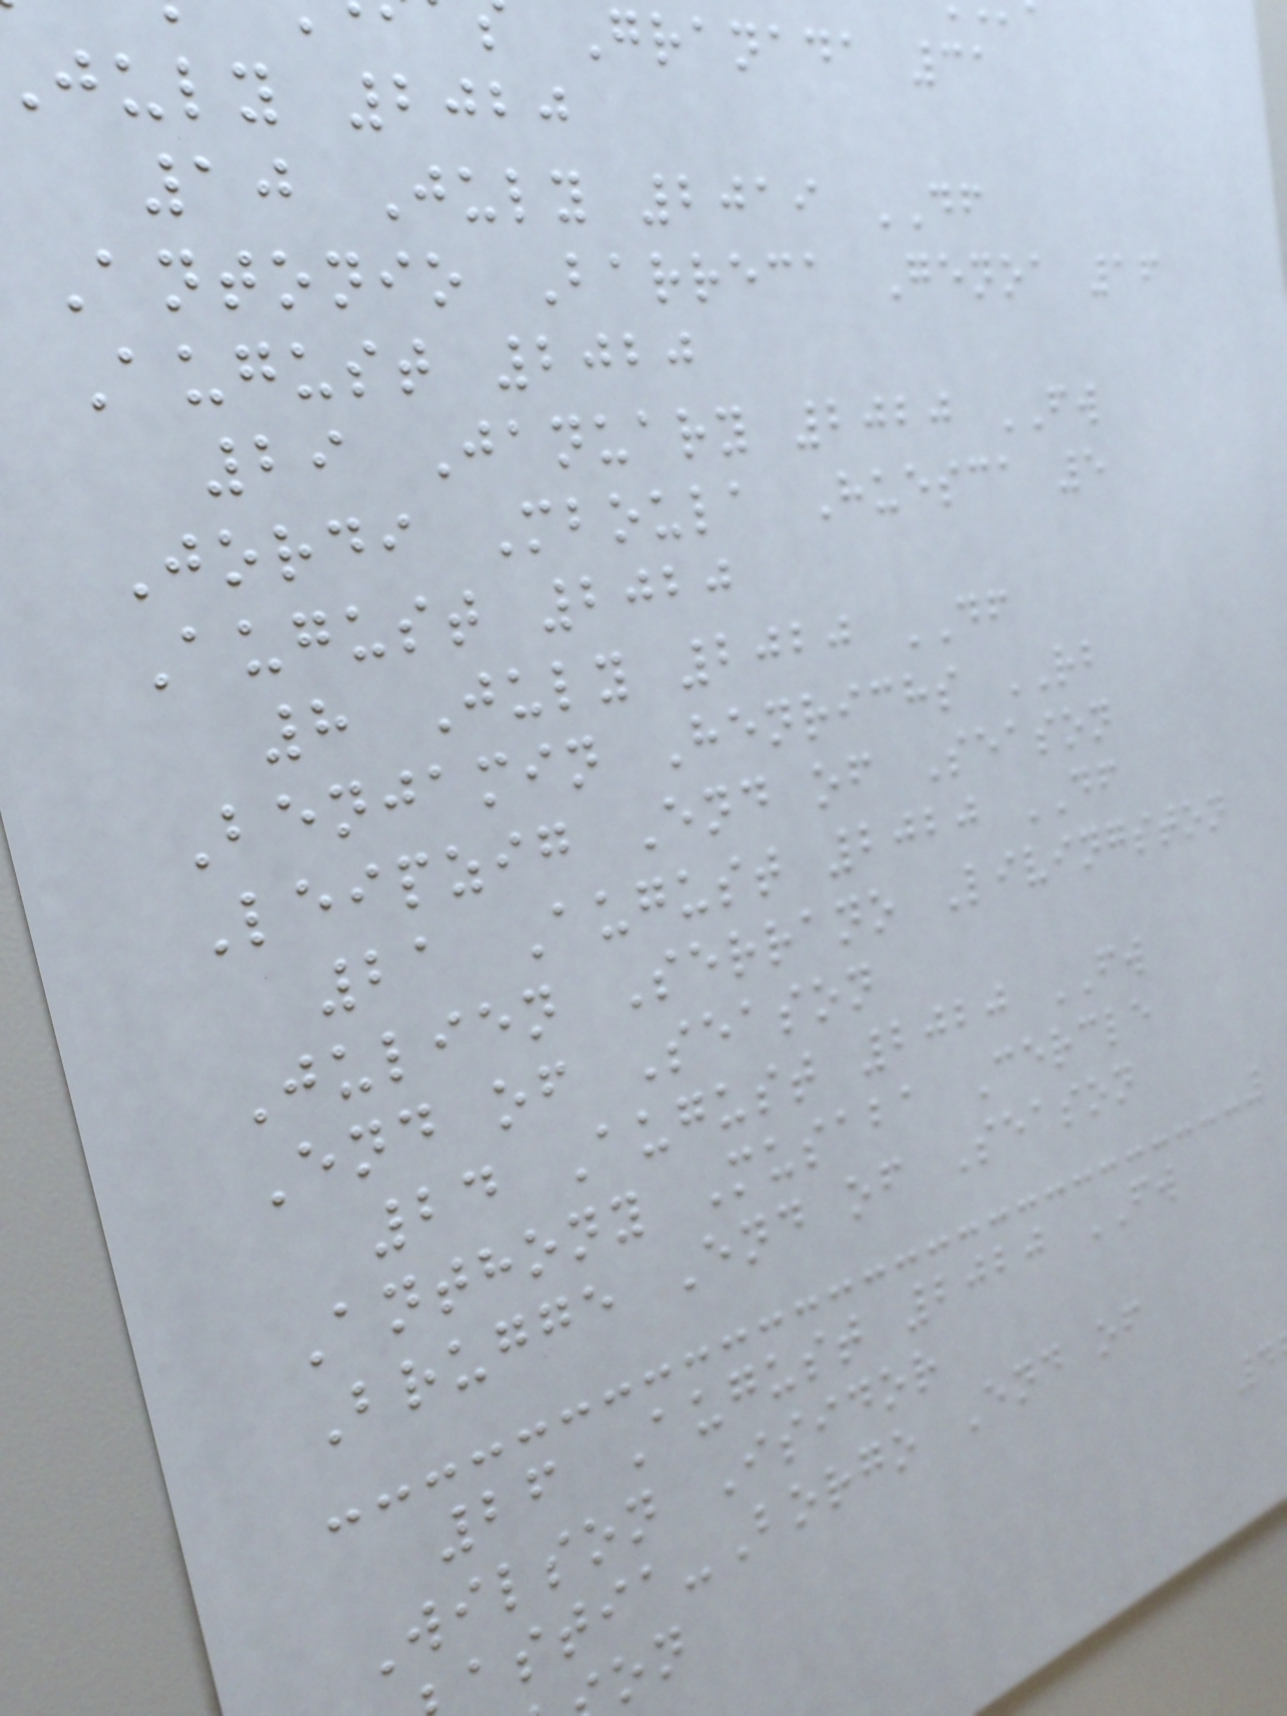Granada 31
july 2020
10 July 2019 DF
Antonio Barreca Genoa 16
August 2020
29 January 2020 FW
Jordi Mboula Huesca 5
August 2020
8 July 2020 DF
Benjamin Henrichs RB
Leipzig End of Season
21 August 2020 DF
Julien Serrano Livingston
End of Season
24 August 2020 FW
Anthony Musaba Cercle
Brugge End of Season
26 August 2020 FW
Wilson Isidor
astia-Borgo End of
